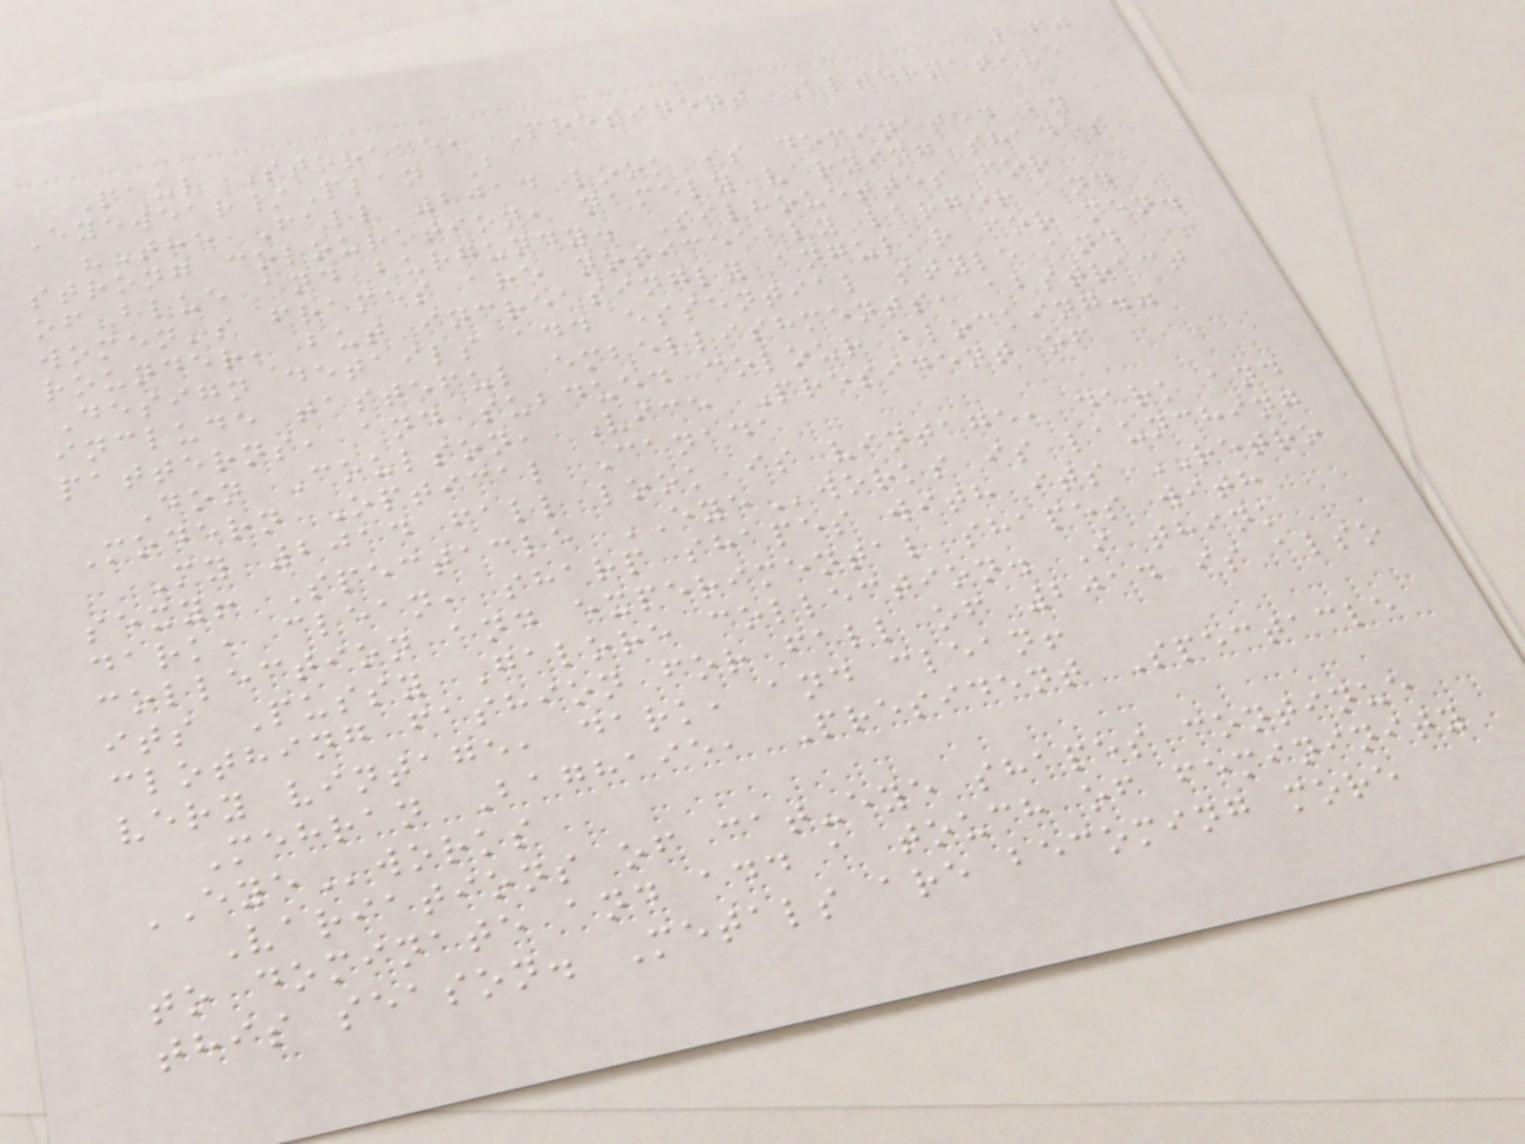160
Paul Storace, President Alternative
Eyewear/Plan B
"The Fall 2014 look is dominated by
strong colouration, namely varying shades
of blue and burgundy. Silhouettes for
women's frames are noticeably larger and
rounder, but increasingly angular for men.
Design details add essential style and
include tasteful embellishments, abstract
patterns, and subdued colour blocking."
Don Coulson, Vice President of
Modern Optical Canada
My 2014 fall look is vintage, dark and
sexy! Spectacle EYEworks is launching
dark, clean, sharp shapes with its RETRO
collection and experimental shapes with
its Pussy Galore collection. I think
clothing fashion for fall of 2014 is also
very vintage, dark, and clean!
Mehran Baghaie, President Spectacle
EYEworks
Variations of cat-eye shapes continue
to dominate and add a touch of femininity
this season. Metals are becoming more
